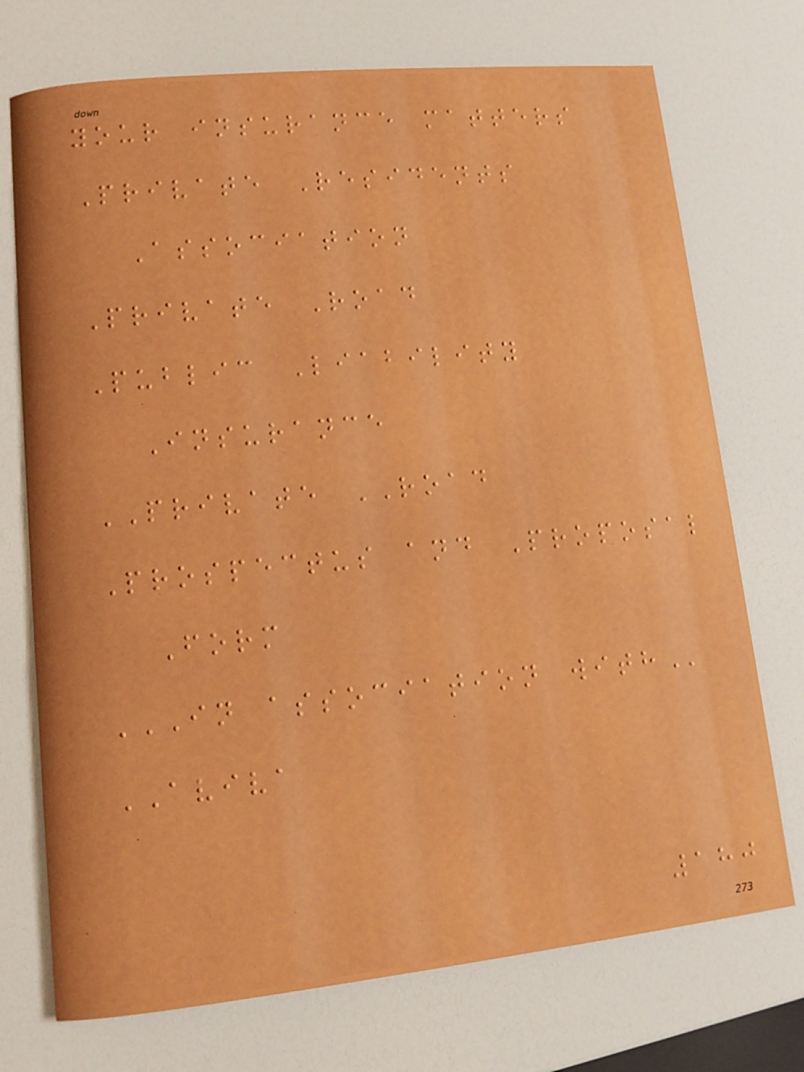your insurance matters
Private Residents
Association
Private Road
Public Liability
Insurance
PRIVATE ROAD
Prospectus and Proposal
Form
IN ASSOCIATION WITH
AVIVA
180
